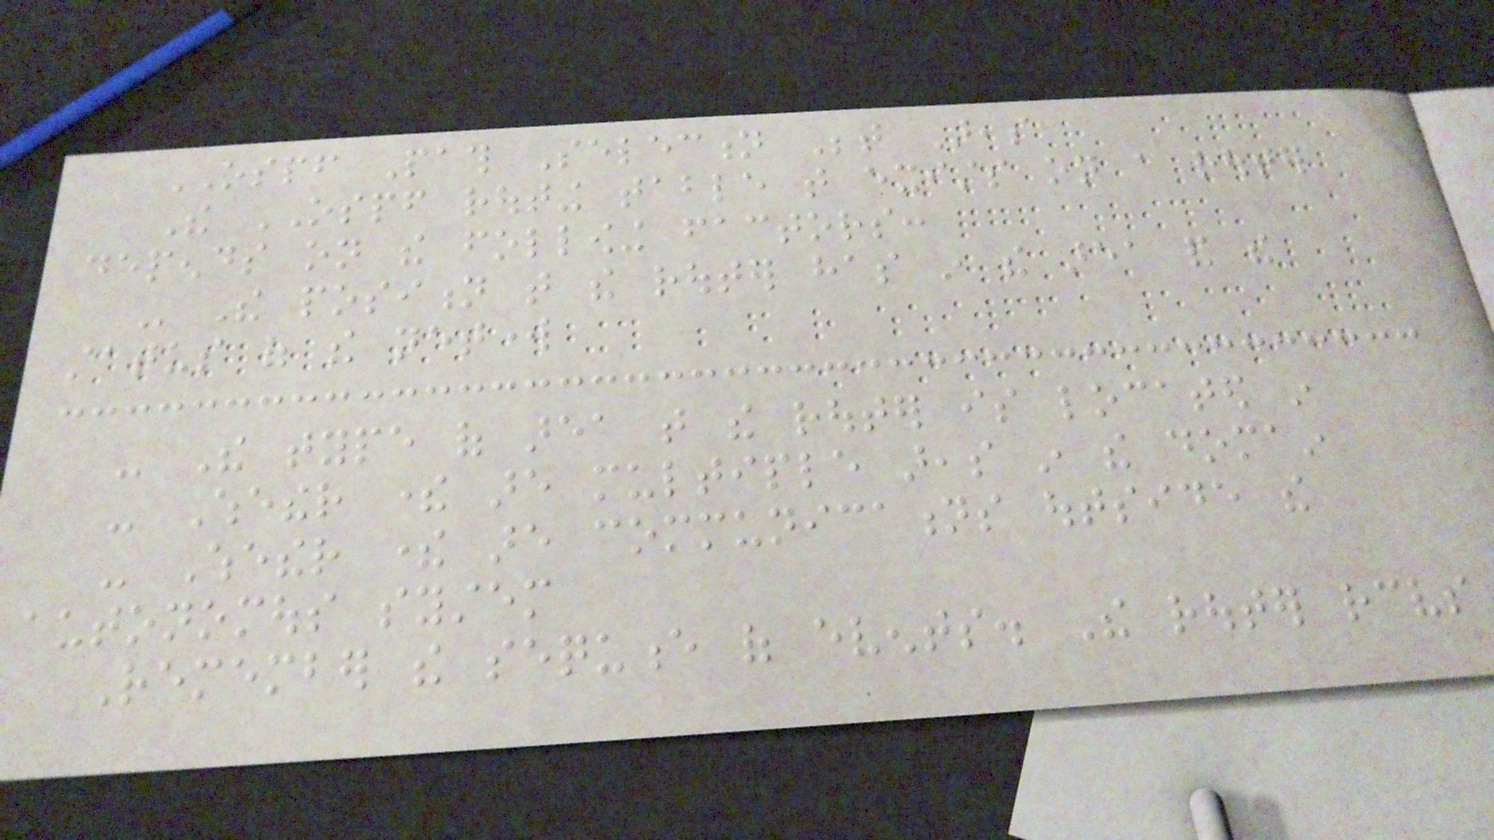OSPF Path Selection Between Areas
The OSPF routing table that exists on a router
depends on the following factors:
- The position that the router has in the area and the
status of the network
- The type of area that the router is located in
- Whether there are multiple areas in the domain
- Whether there are communications outside the
autonomous system
Remember the sequence of events. The router receives
